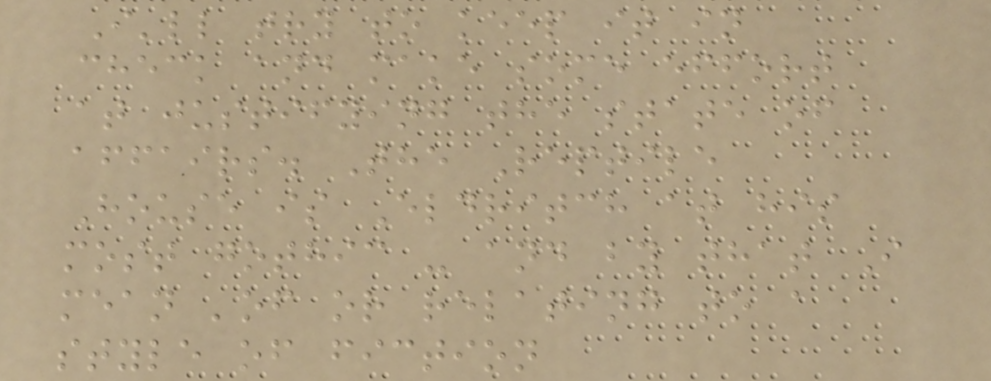I'll try to keep it in
check and make some effort
at justifying the state of
affairs. The Reptile
House is Eldritch at his
most gothic - and by that I
mean 'of or relating to a
style of fiction
